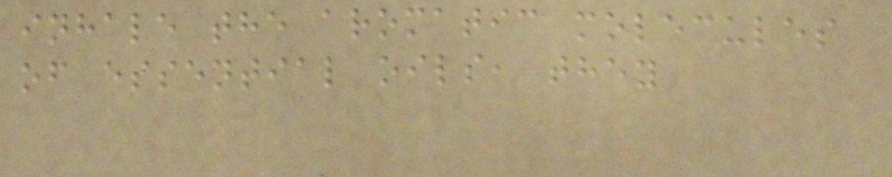inhale the aromatic molecules
of essential oils, they
